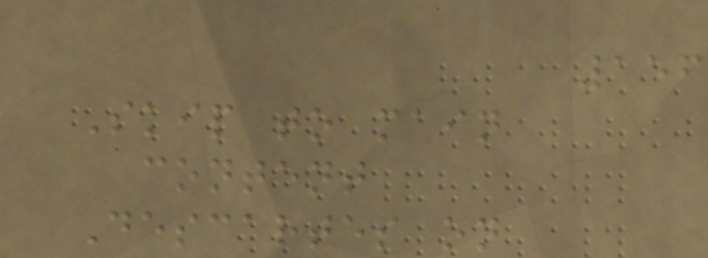156
Skip to main
content
Descartes on
